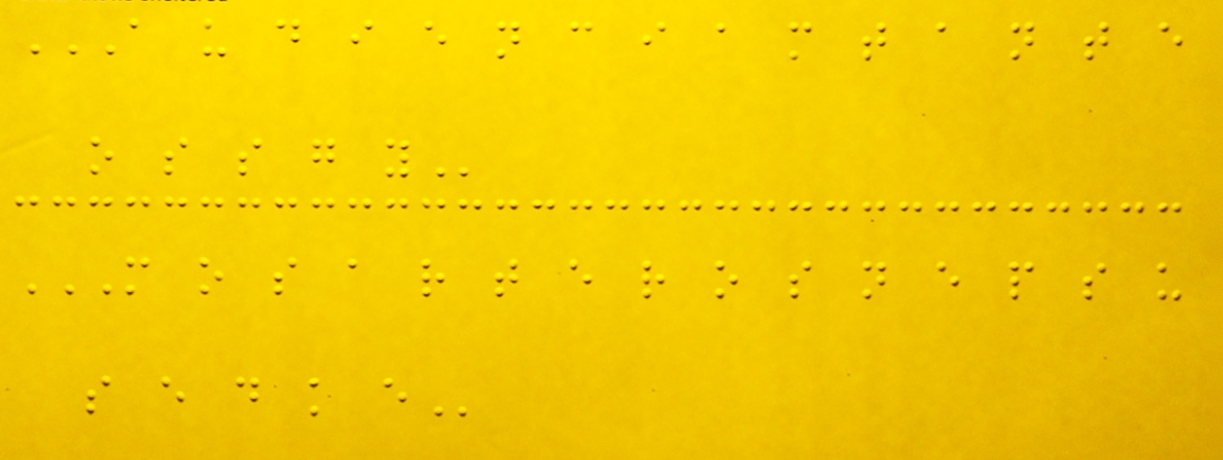A U D I E N C I A M T A N T E
O S S G Y
M O S A R T E R O S N E P S U
S E D K E
